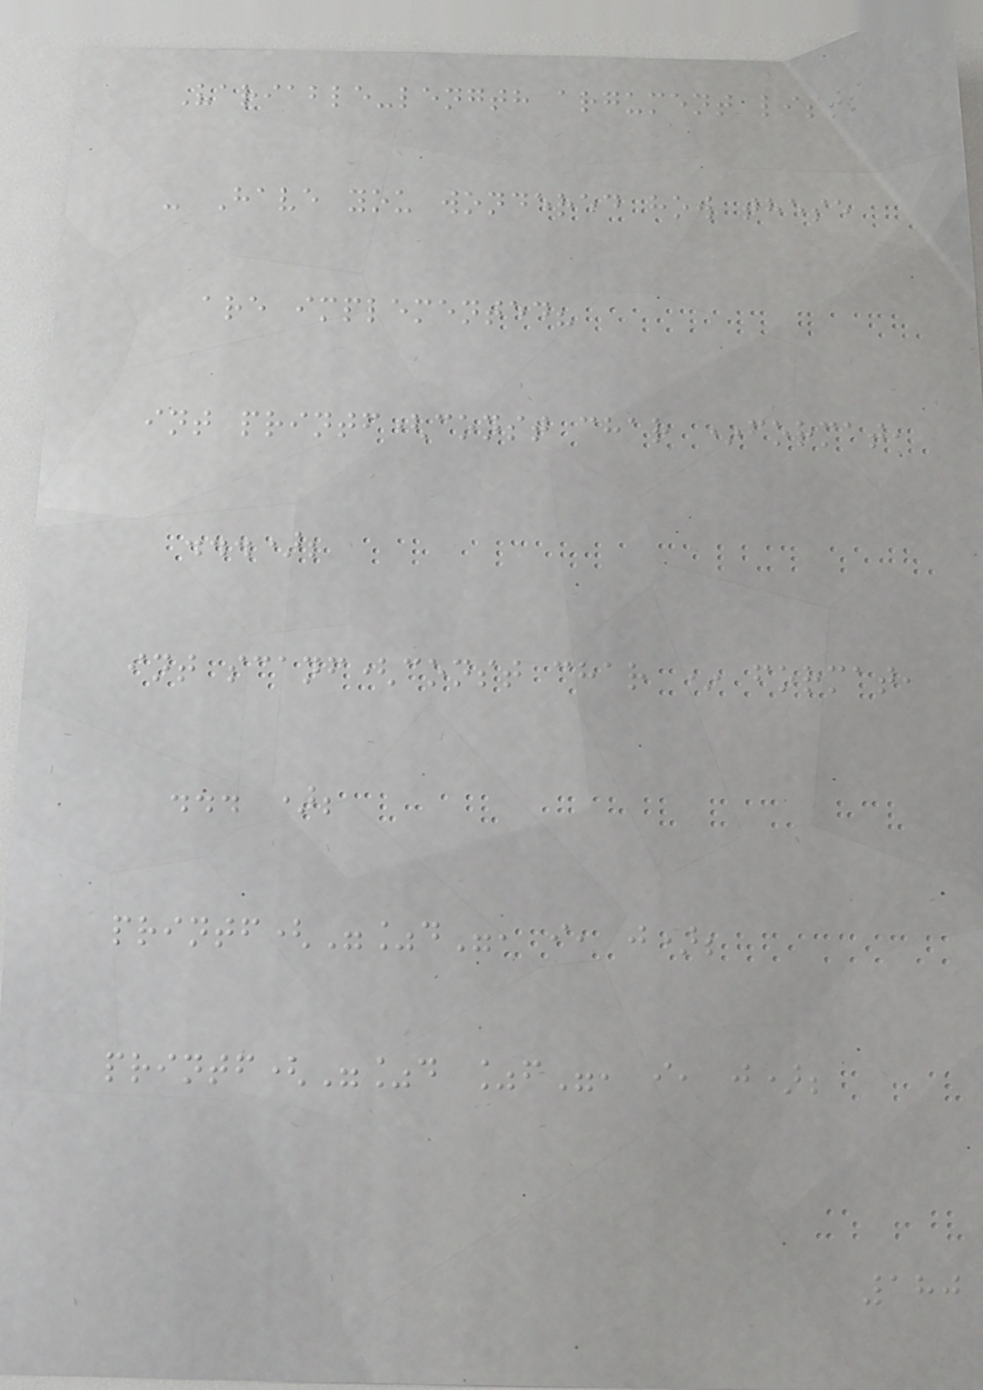Variable-length argument lists
- Have you wondered how these
are implemented?
int printf(const char *format,
...);
int scanf(const char * format,
... );
printf("%d", i, j);
printf("%d %f", i, j);
180
